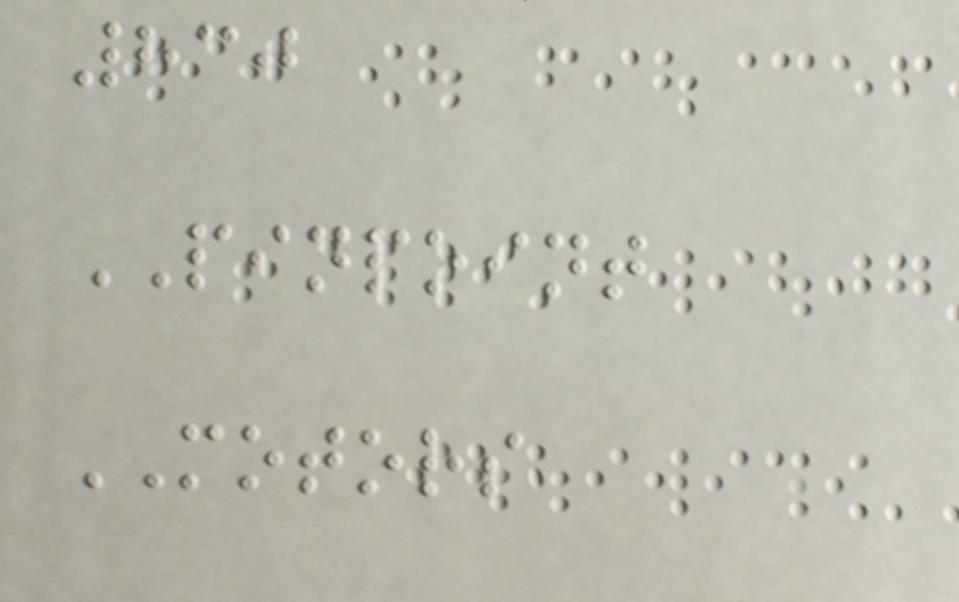830
PINPOINT
MOTORS
